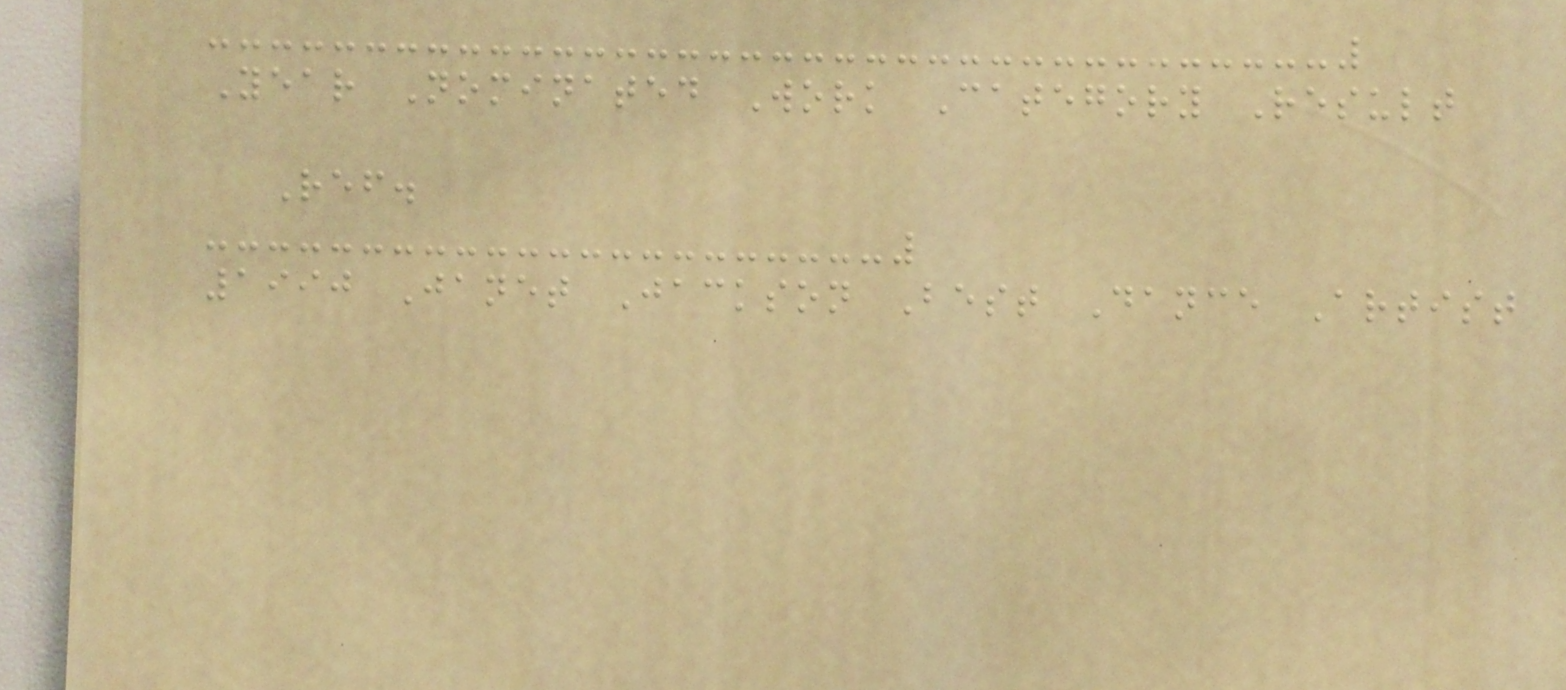Year Nominated Work Category Result
Ref.
1990 Janet Jackson Best Dance Artist
